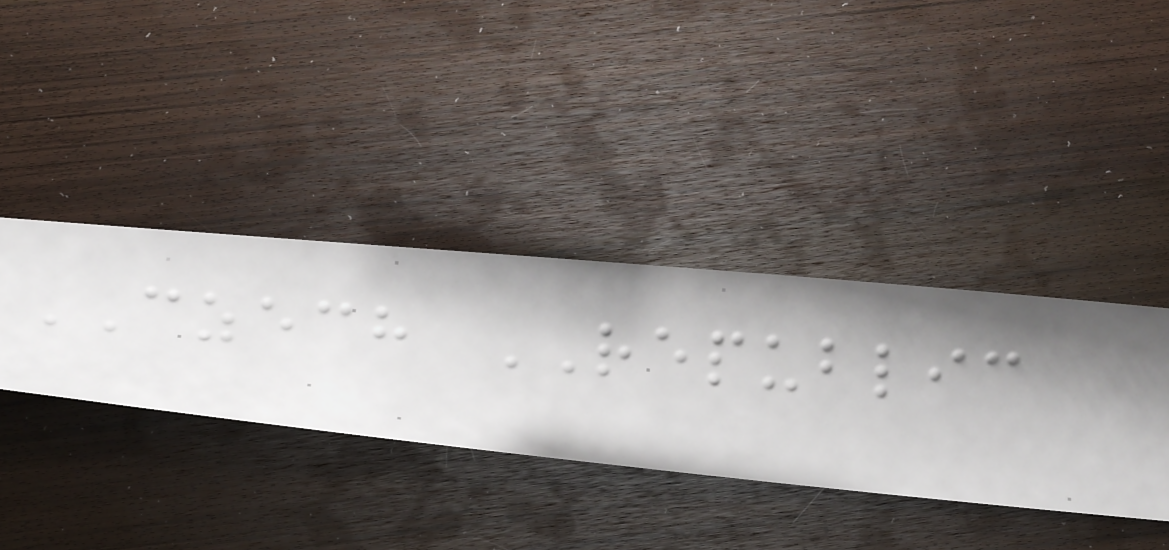CZECH REPUBLIC
